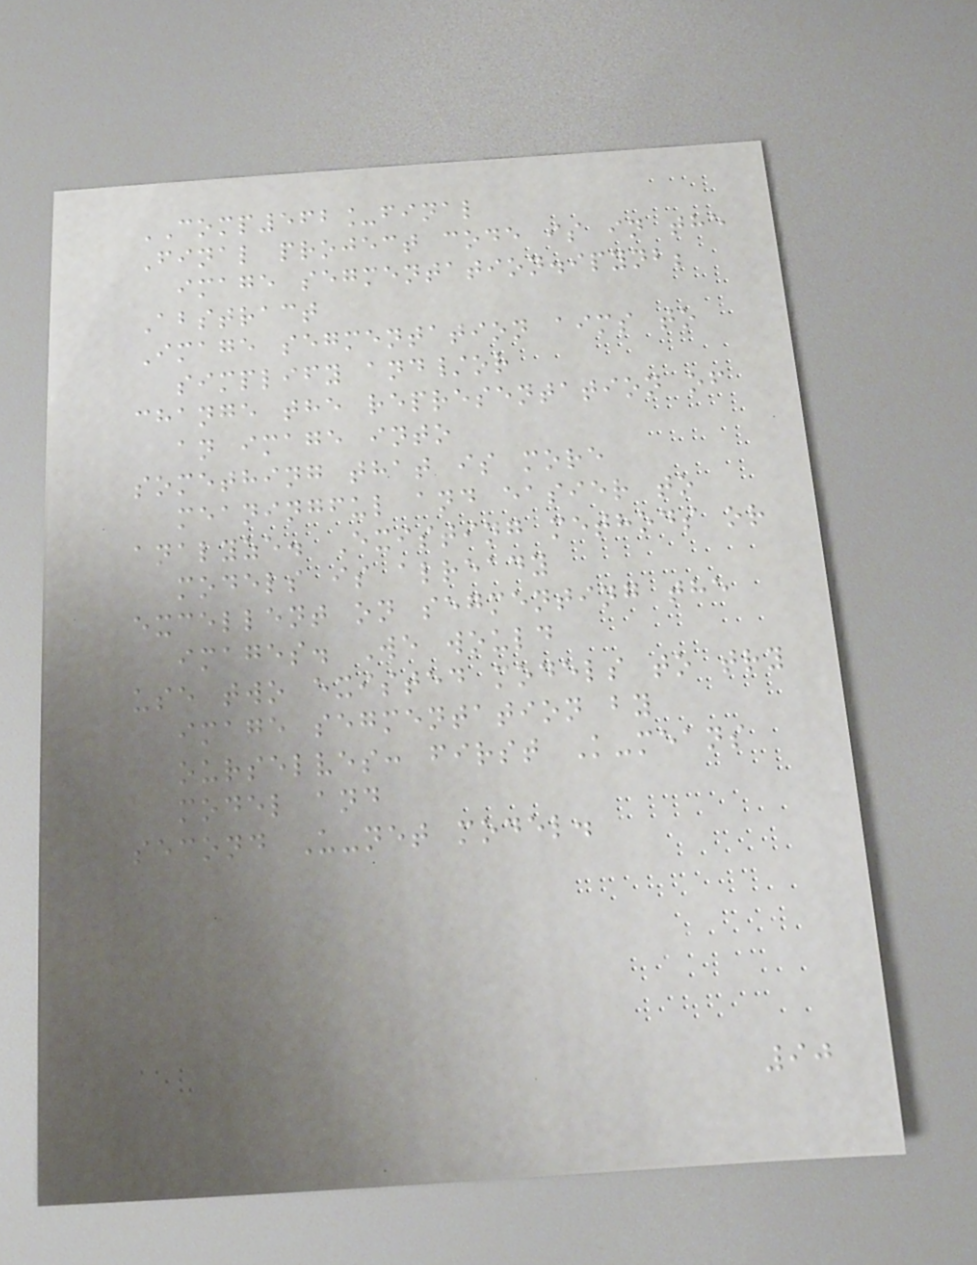COMP562_final
Final project code is in the
image segmentation.ipynb;
Abstract
Image segmentation aims to
simplify and/or
change the representation of
an image into
something that is more
meaningful and easier to
analyze. Existing methods or
models is already
excellent on segmenting the
images. We would
use two existed models to try
image segmentation by
ourselves: first K-means
model and
second U-net model.
90
